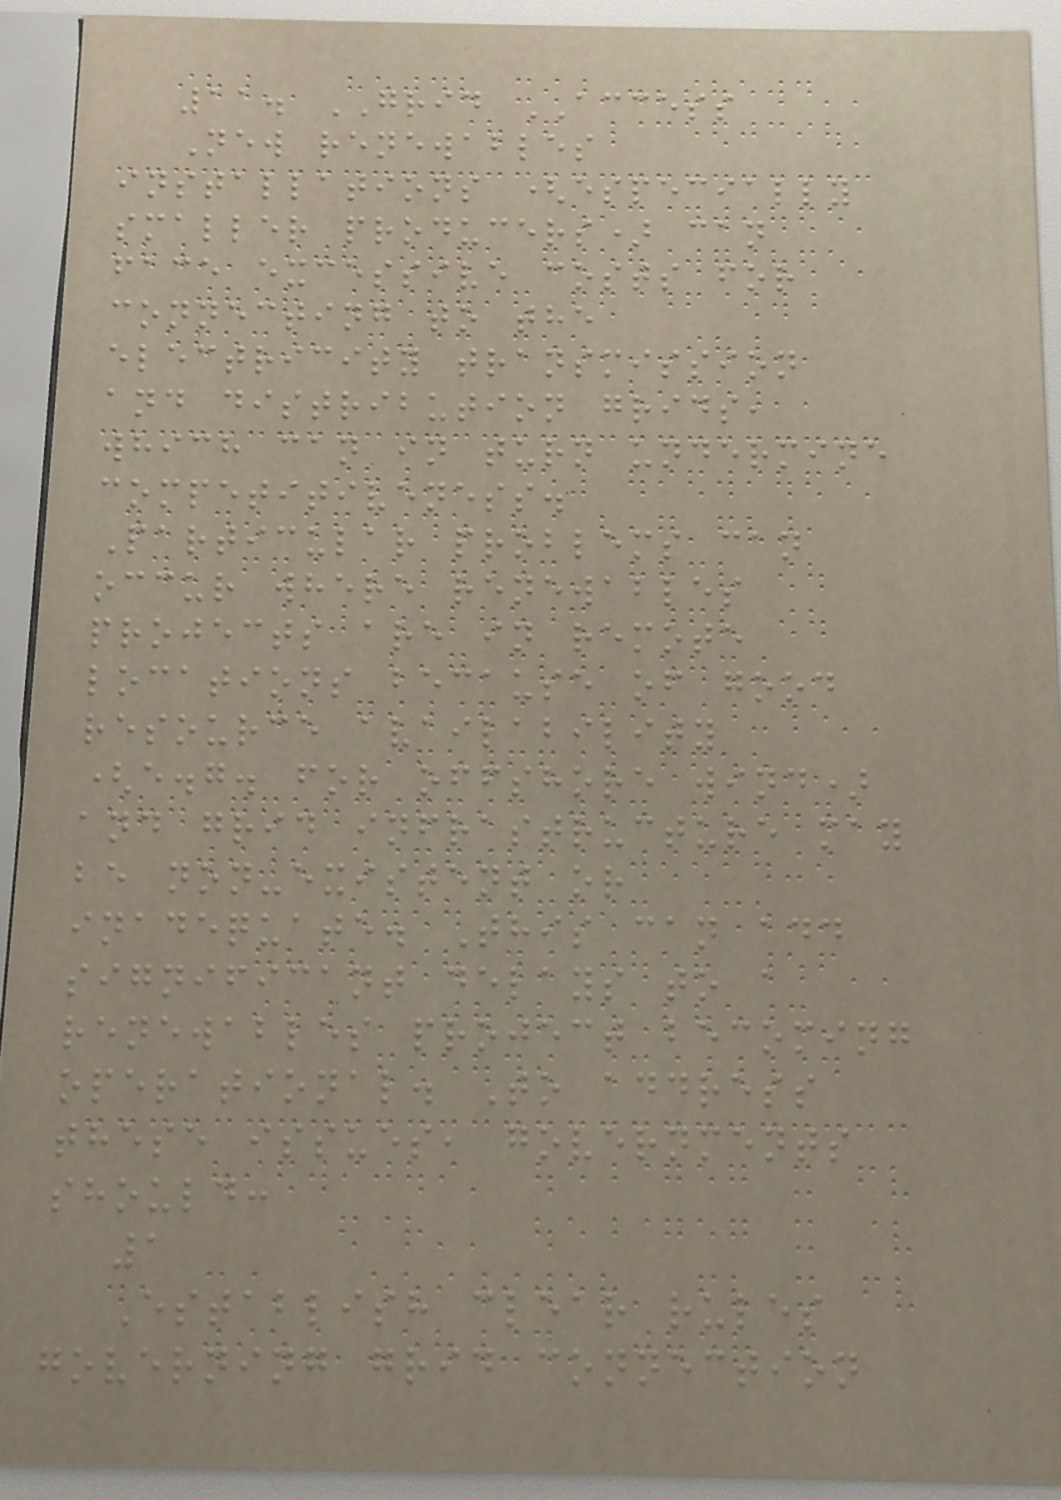11. GRID ACCESS
New renewables
installations (especially
smaller producers) can
face excessive costs for
connecting to the
electricity transmission
and distribution grids,
which can in turn undermine
competitiveness.
Particular problems can
occur where renewables
projects are in remote
locations because of good
resource availability
(e.g. for offshore wind)
and grid infrastructure may
be non-existent or
inadequate. This can add
significant delays to a
renewables project becoming
operational. To address
these issues, governments
should:
1
Establish clear rules
governing grid connection
